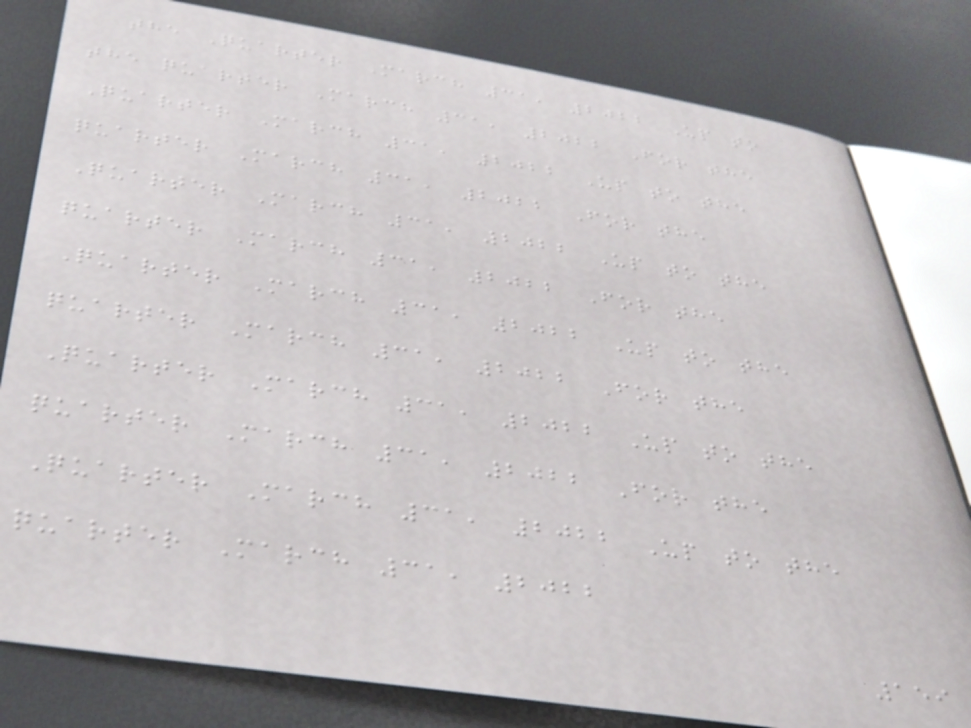the Quarter March 31, 2022 Up to
the quarter March 31, 2022 For the
Quarter March 31, 2022 Up to the
quarter March 31, 2022 For the
Quarter March 31, 2022 Up to the
quarter March 31, 2022 For the
Quarter March 31, 2022 Up to the
quarter March 31, 2022 For the
Quarter March 31, 2022 Up to the
quarter March 31, 2022 For the
Quarter March 31, 2022 Up to the
quarter March 31, 2022
159
